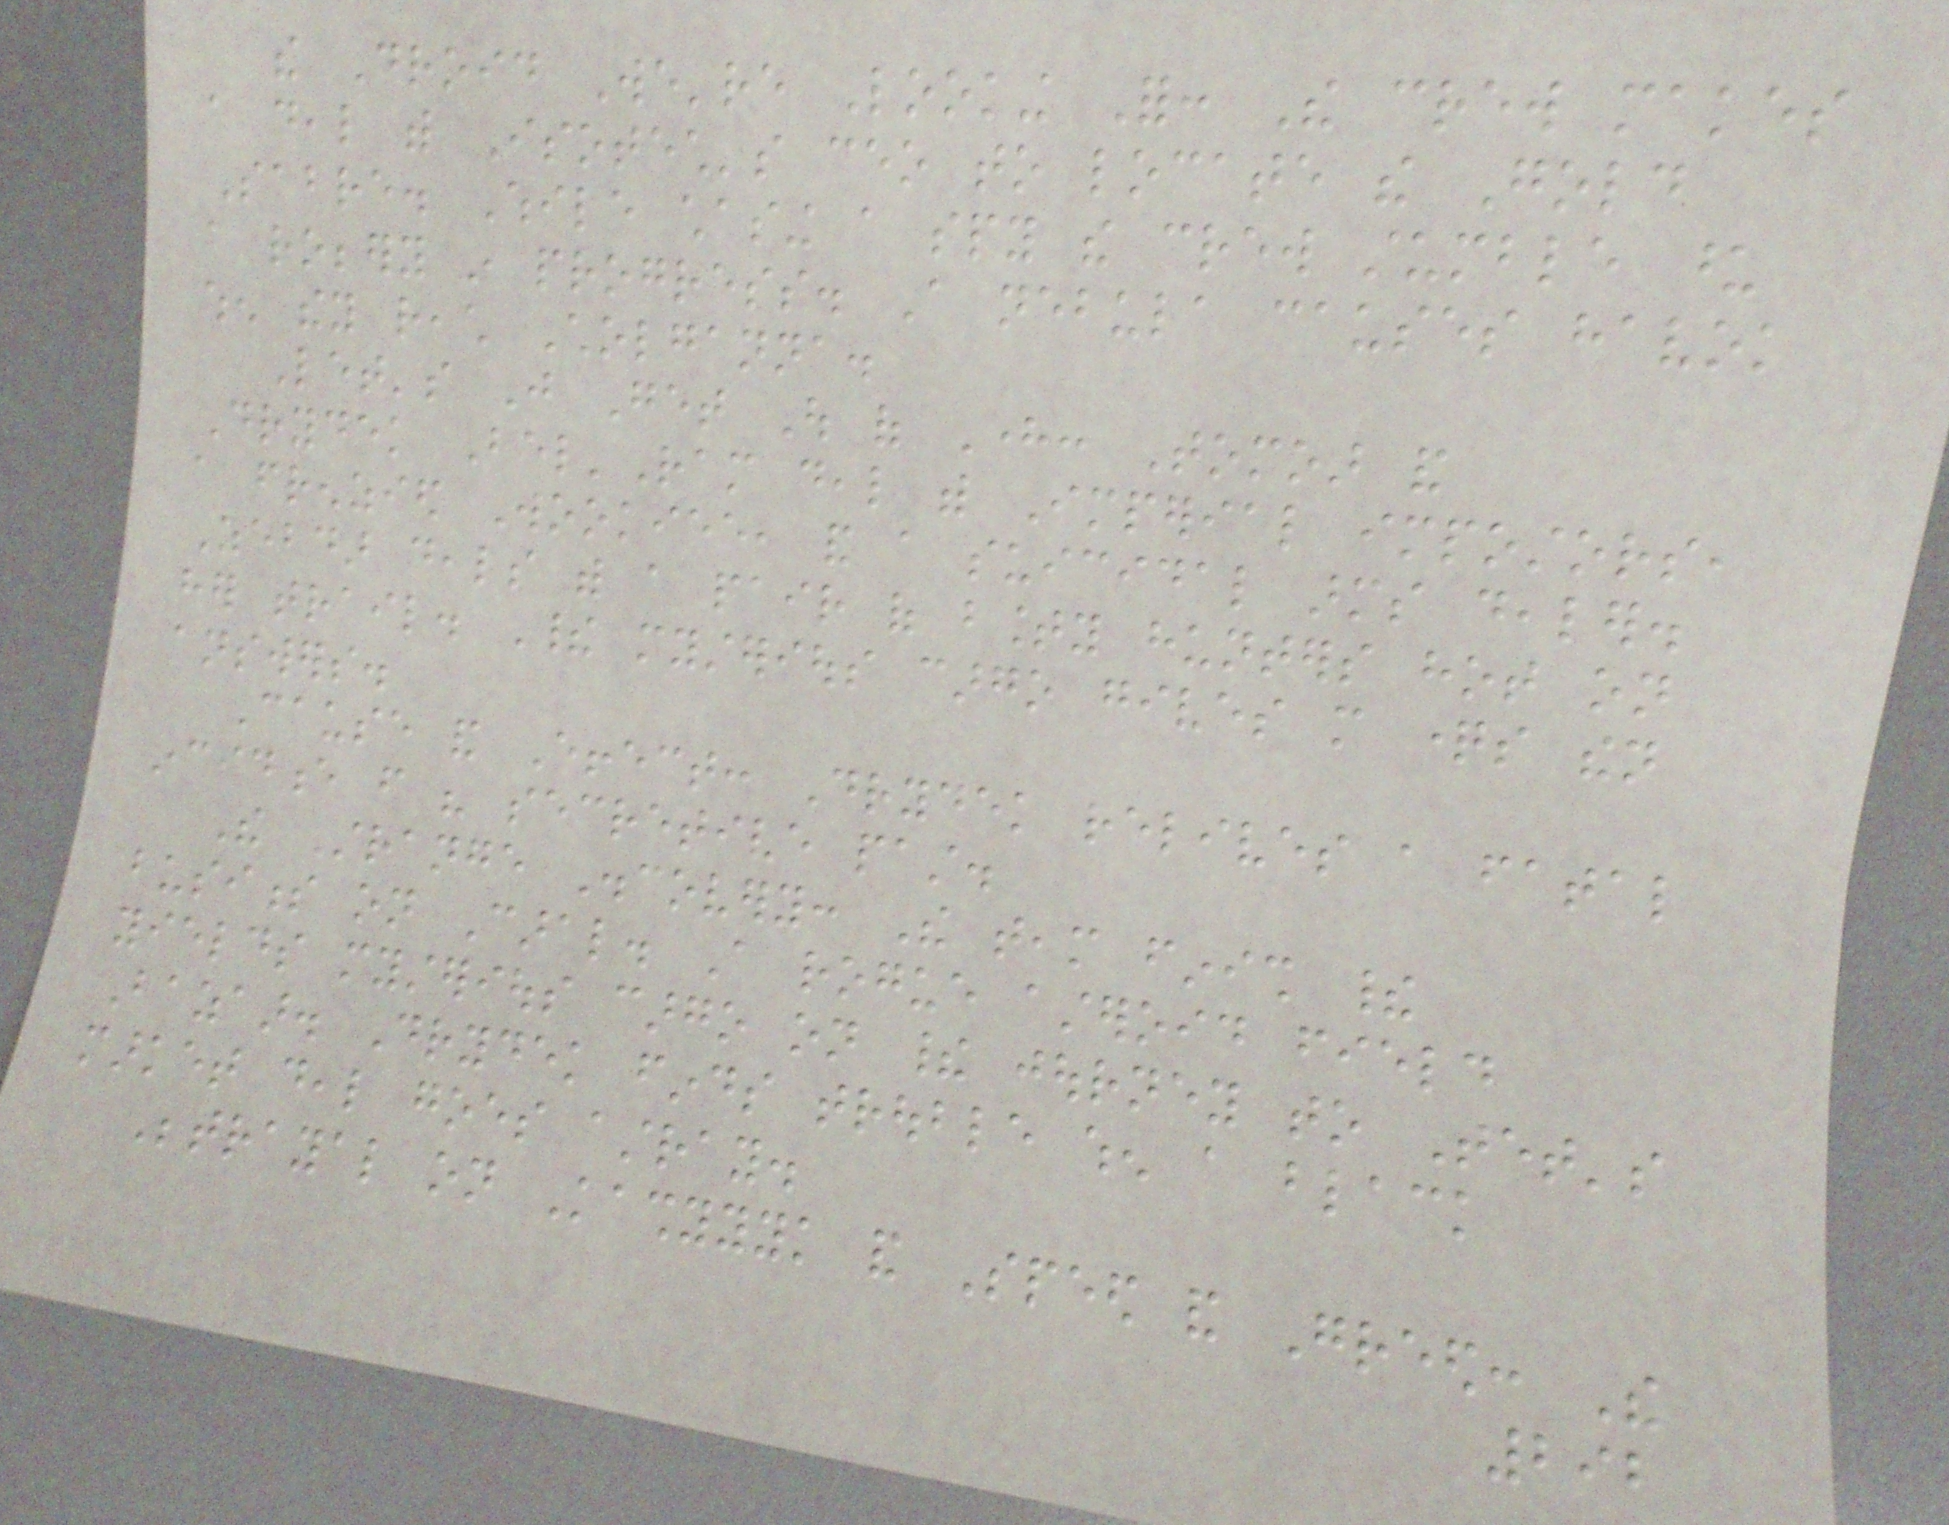the Droid We're Looking For: The crew makes
a deal with Isotech's ceo to locate the Gold
Sabre. While chasing a spy the crew stumble upon
a robbery in progress. A nebula causes havok
when they reach Cholganna.
Let's Just Get Out of Here: Tomoar and
Drydek Bel'Ram deal with Imperial impostors,
a frenzied Wookiee, and a suicidal arms dealer.
Zebdar deals with a pair of bounty hunters hot on
her trail. Their mysterious cargo gives more questions then
answers.
Cause and Effect: Drydek relives a fatal
incidence from his secretive past.
The Strange Discovery: The team finish their
business on Caral. A rogue asteroid field
yields mysterious cargo on their journey to Tet's
Bazaar. Drydek finds trouble when a black
market deal goes astray.
Betrayal on Kashyyyk and Speed and Greed: The
292
